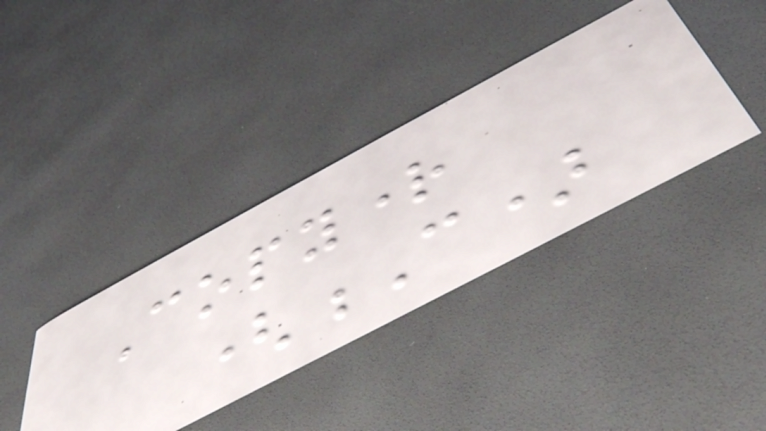Copyright
(C)
